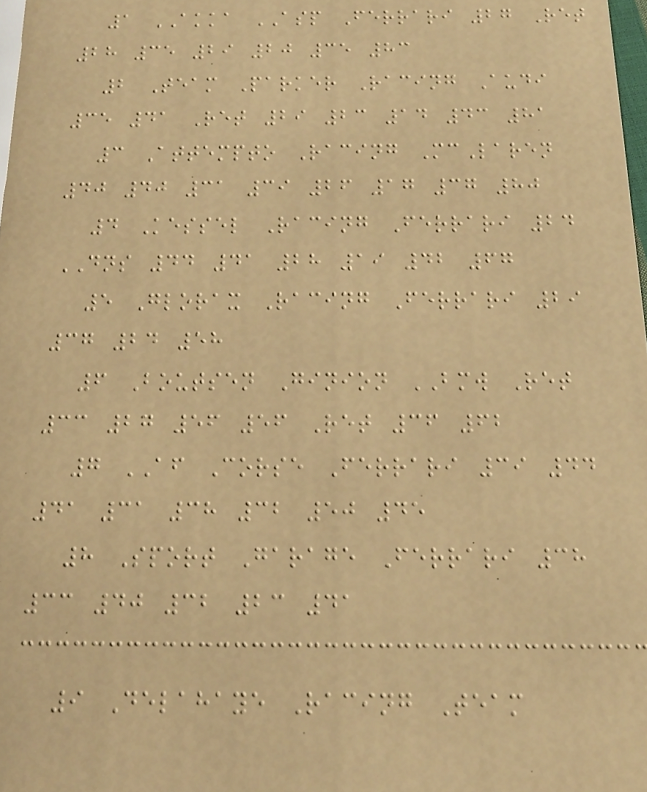1 AKKA ASP Ferrari 27 Ret
28 35 29 20 35 83
2 Team Parker Racing Audi
35 41 Ret 29 23 14 43 81
3 Attempto Racing McLaren
40 40 31 39 26 17 37 80
4 Kessel Racing Ferrari 24
DNS 44 41 28 19 42 67
5 Glorax Racing Ferrari 29
37 24 58
6 Boutsen Ginion BMW Ret
33 27 56 56 Ret 36 62
7 AF Corse Ferrari 39 44
41 31 38 32 50 45
8 Sport Garage Ferrari 38
33 40 32 23 41
9 Delahaye Racing Team
